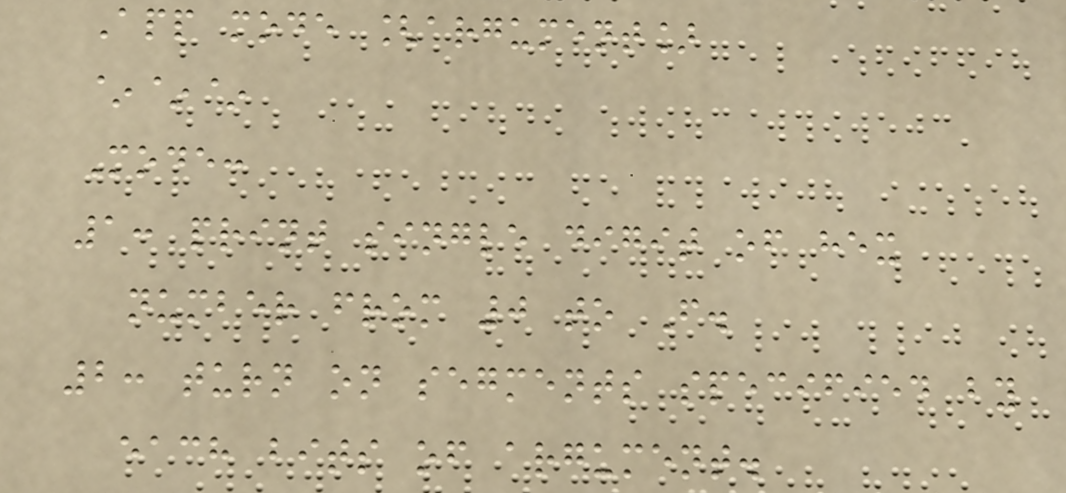App mode [argument]
~~~
Mode:
1: print single digit of hex
number from 0 to F.
2: turn on segments specified by
each bits of argument.
